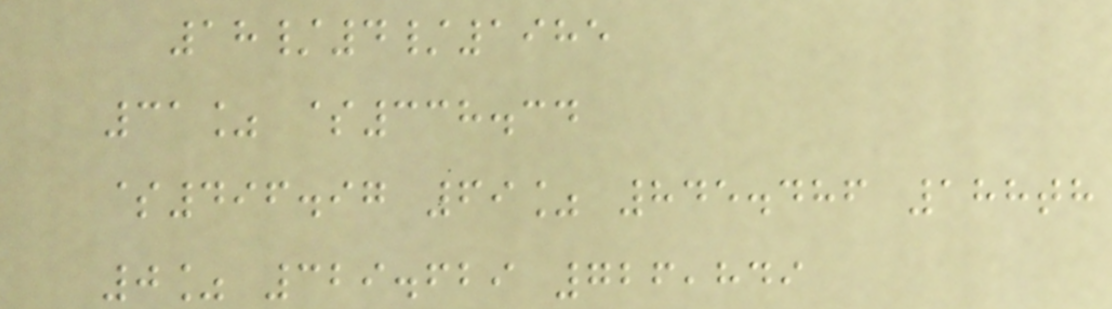18/4/1985
31% $338.34
$496.97 69% 845.486 188th
0% 329.629 726,849
